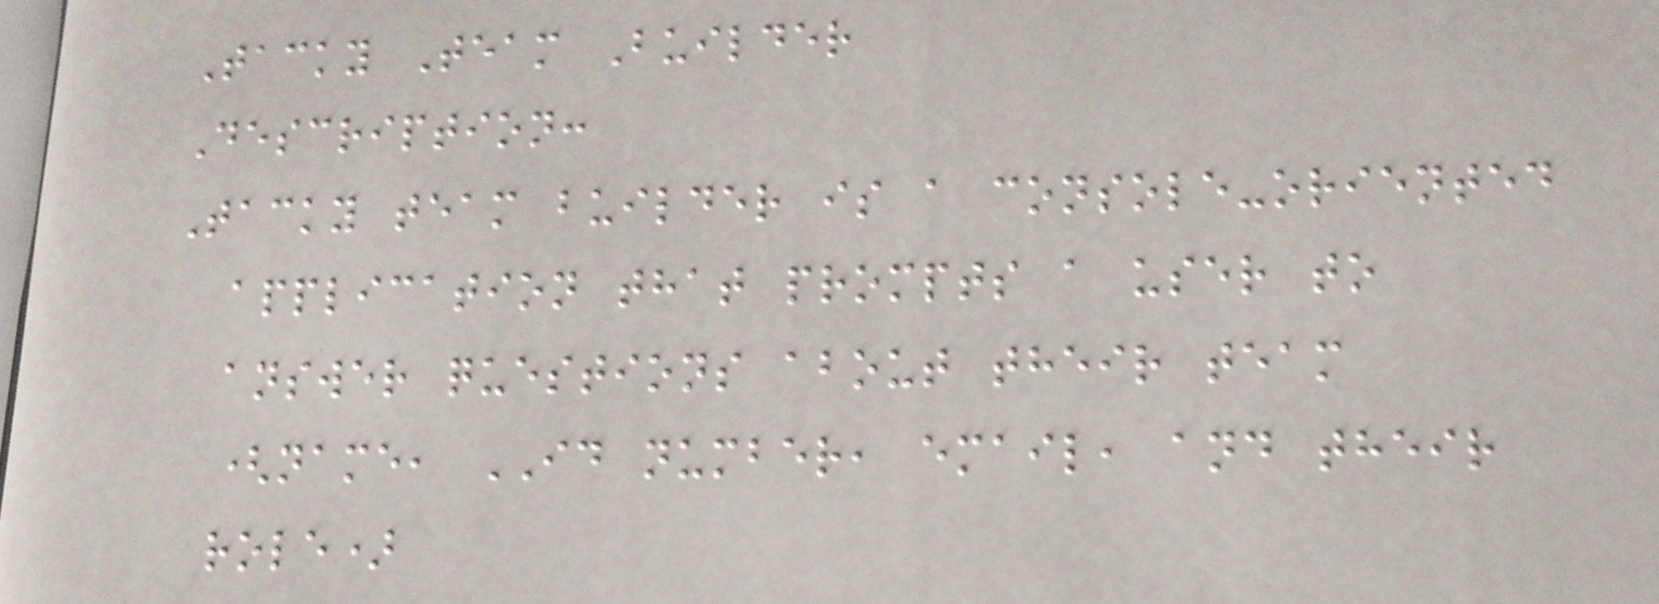Tacky Team Builder
Description:
Tacky team builder is a console-oriented
application that prompts a user to
answer questions about their team
(name, ID number, email, and their
role)
